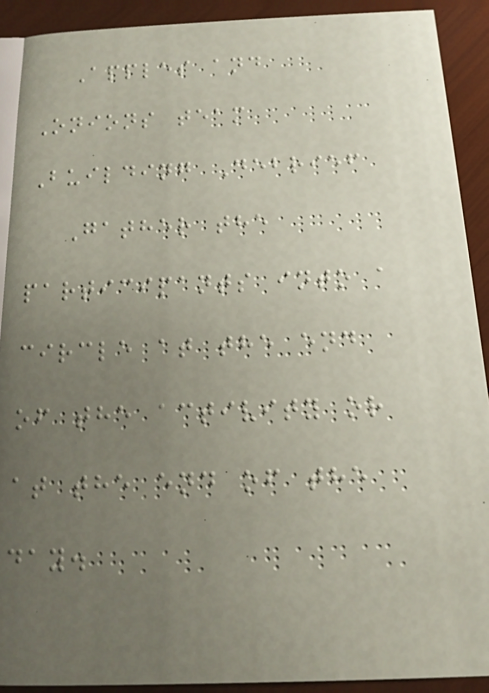Apples and
Onions team
Building Debrief
Gather the
participants into a
circle at the end
of the activity or
at the end of the
day.
